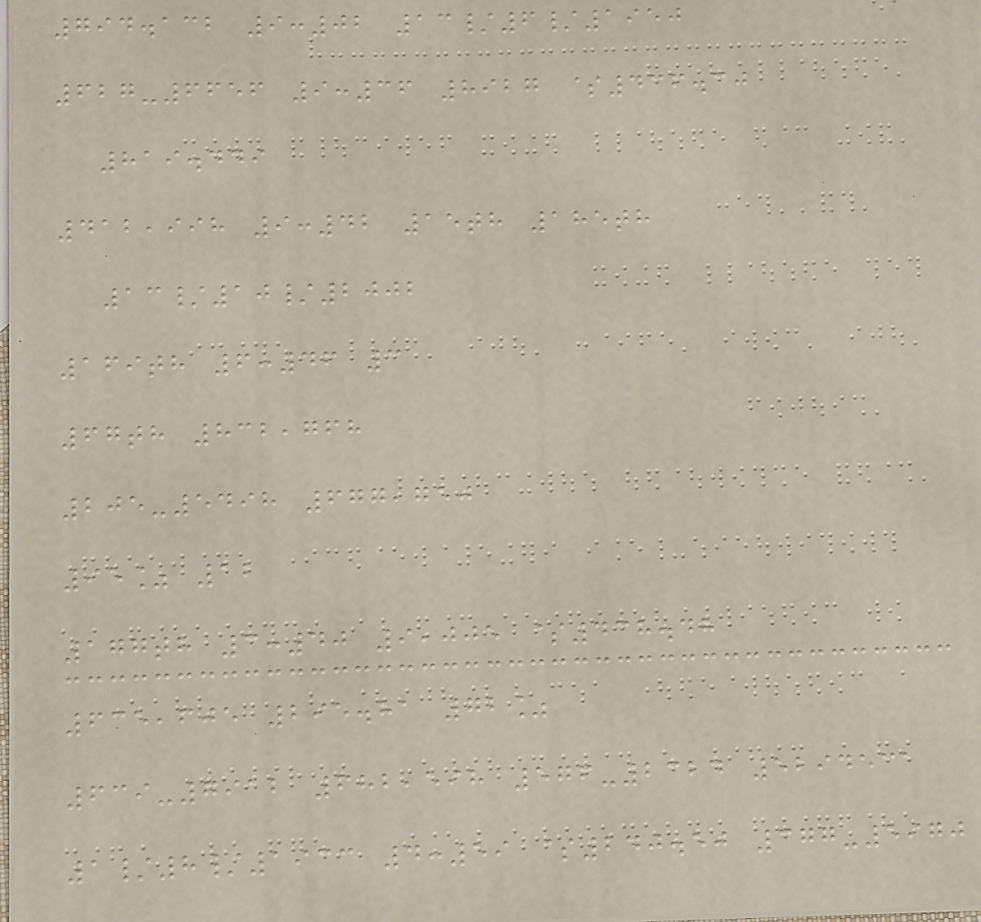794.132 9:02 13/6/1950
627-6656 9:36 8927 $436.30
819.449
412,998 9:42 15th 185th
13/10/2002
169th 6:46 3
67th 832,768
205-5498 677,750
95% 12
177th 3:40 9,005 $438.48
635,605 295.81 72%
639-7912 682,598 576-2324 5294531
1/8/1933 4:59 $240.50 377-5970
